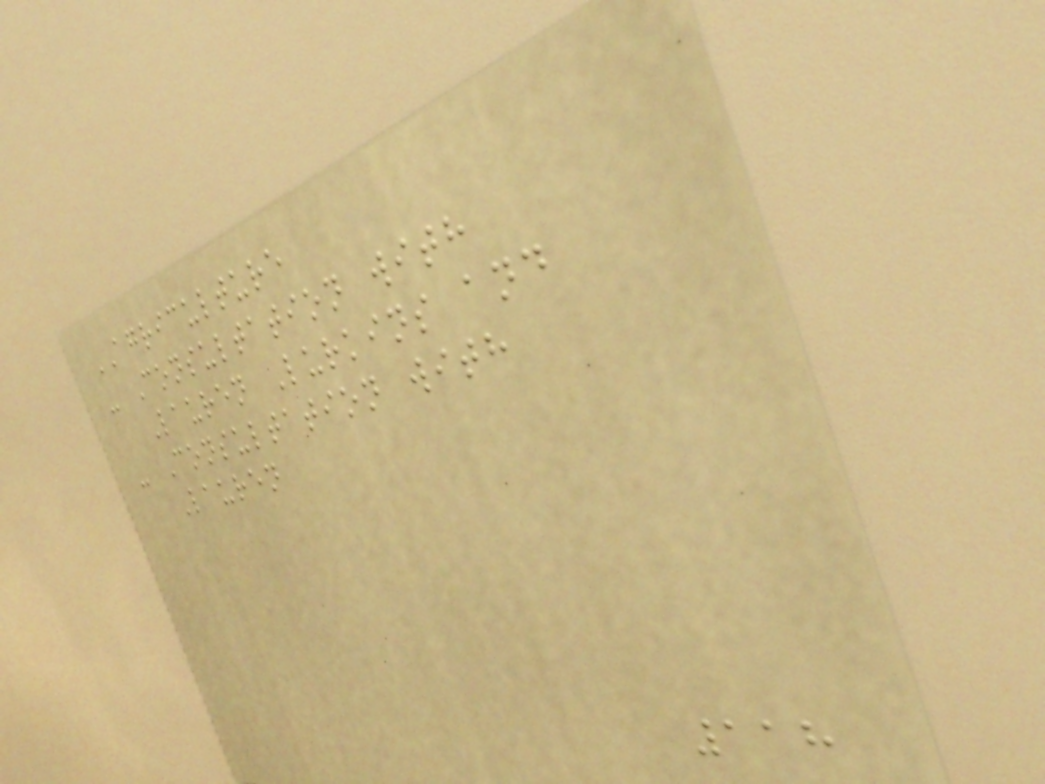AGRICULTURE
- Consultation with
Lauren Lurkins and
- Consultation with
Lauren
118
